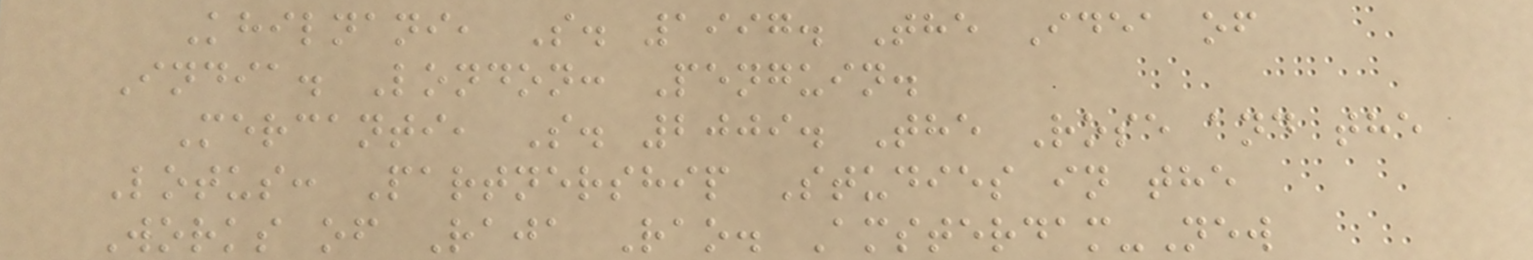Khilnani, S. 1997. The Idea of
India. London: Penguin.
Mercanti, S. 2009. The Rose and the
Lotus: Partnership Studies in the
Works of Raja Rao. Amsterdam-New
